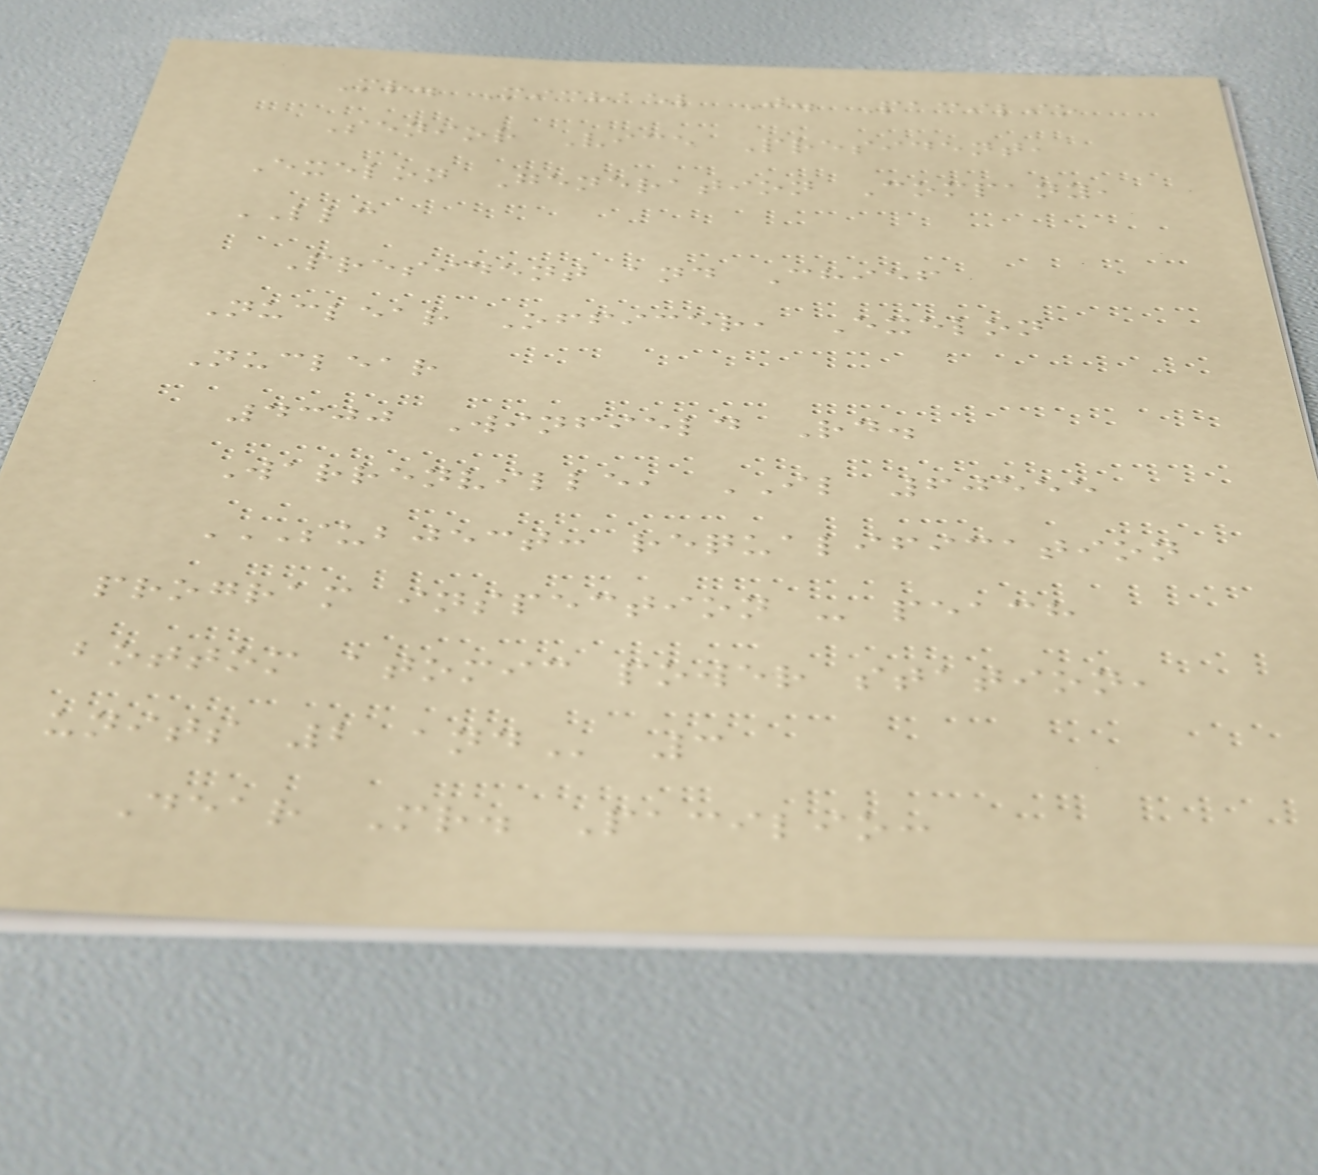Mr. Michael J. Pacilio
Senior Vice President,
Exelon Generation Company,
LLC
President and Chief
Nuclear Officer, Exelon
Nuclear
4300 Winfield Rd.
Warrenville, IL 60555
SUBJECT: REQUALIFICATION
PROGRAM INSPECTION - PEACH
BOTTOM ATOMIC POWER STATION,
UNITS 2 AND 3
Dear Mr. Pacilio:
